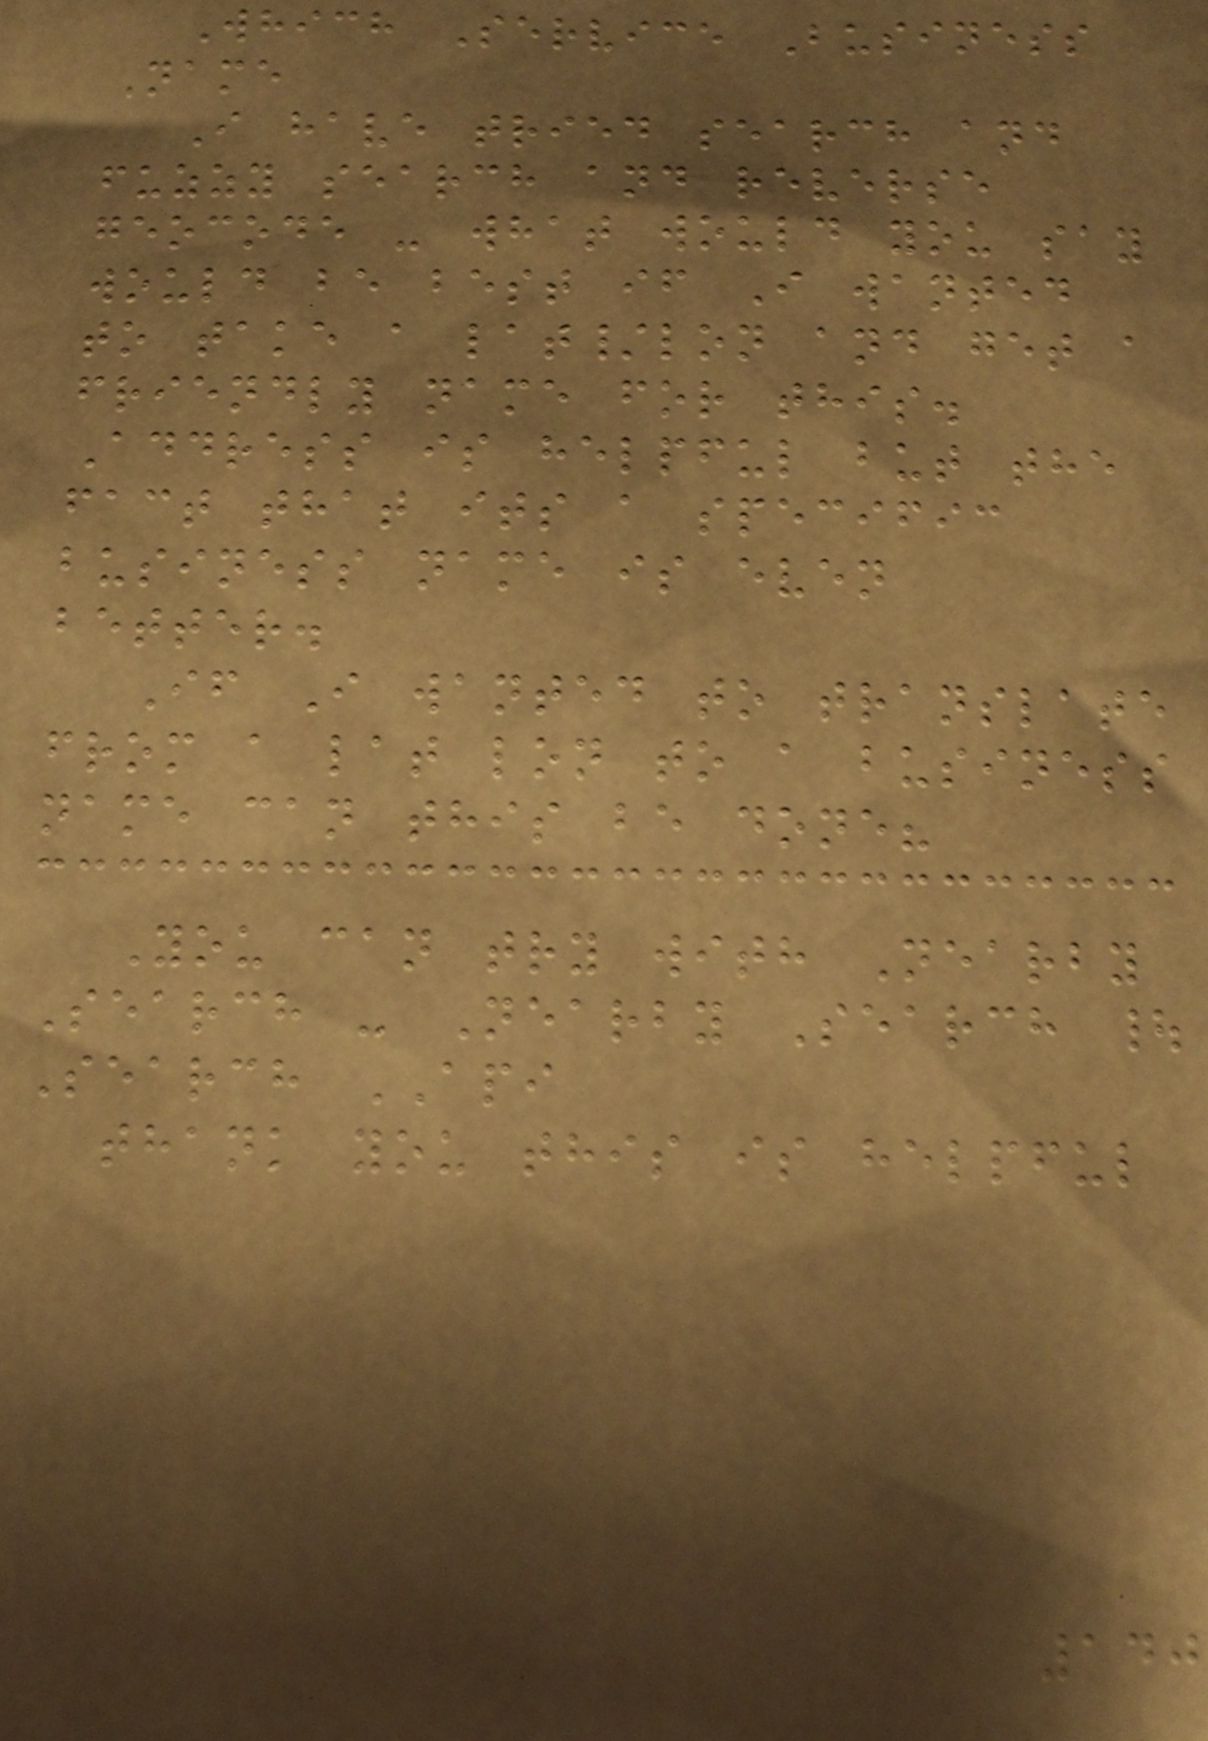Which Service Business
Name
I have tried search and
fuzzy search and reverse
geocode - what would you say
would be best if I wanted
to take a lat/lon and get a
friendly name for this.
Address is helpful but the
fact that its a specific
business name is even
better.
If I wanted to translate
from a lat lon to a business
name can this be done?
You can try with Nearby
Search - Nearby Search |
Search API
thank you this is helpful
140
